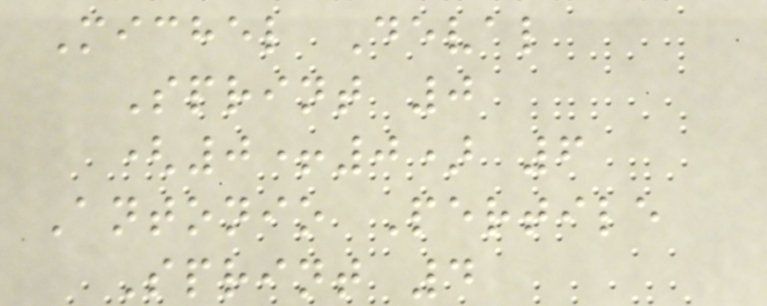Michel Deval
Sprint 0
(0+0) 6
Antonio Pertile
Sprint 4
